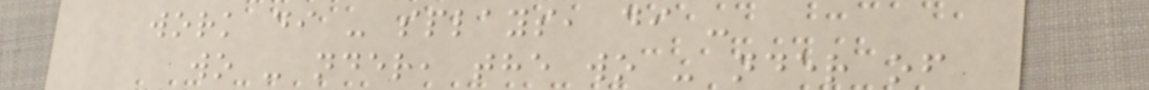work di - splays, di -
wo - nder, the wo - nder of
